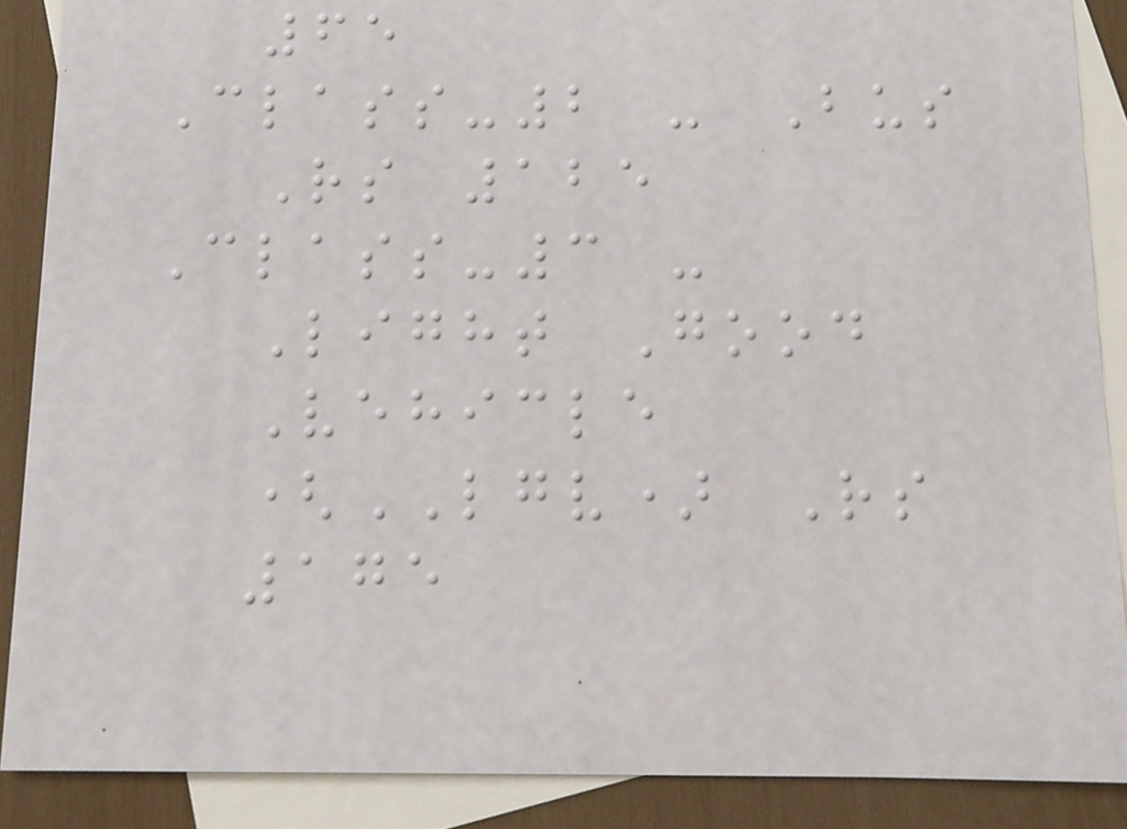65
Class-2 - Bus
Rs 125
Class-3 -
Light Good
Vehicle
(LGV) Rs
175
